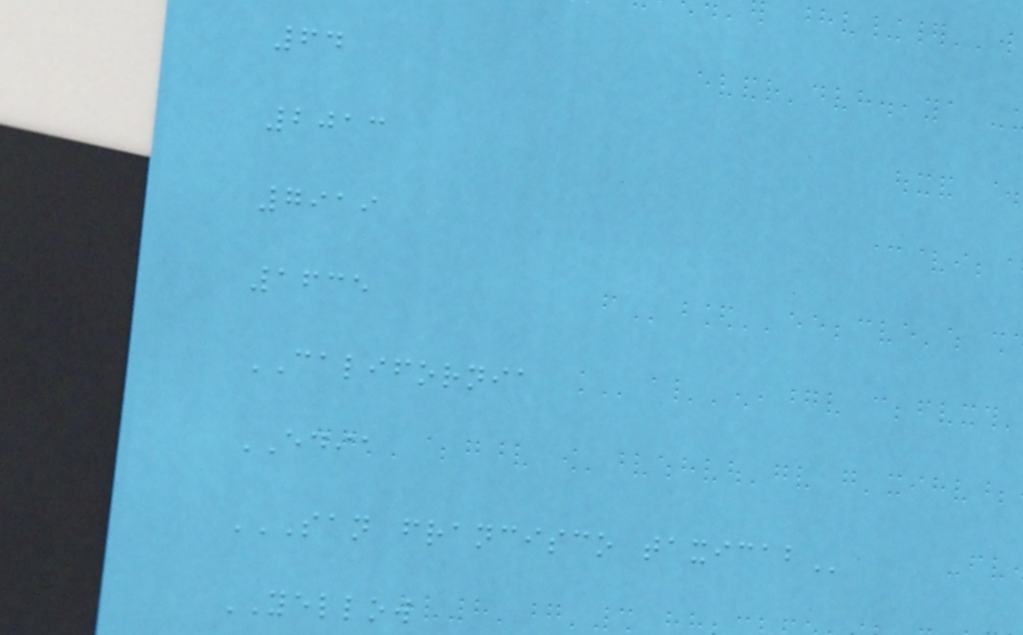64
2013
7919
1635
CALIFORNIA
EDIA
SAN FRANCISCO TAXICAB
YELLOW
